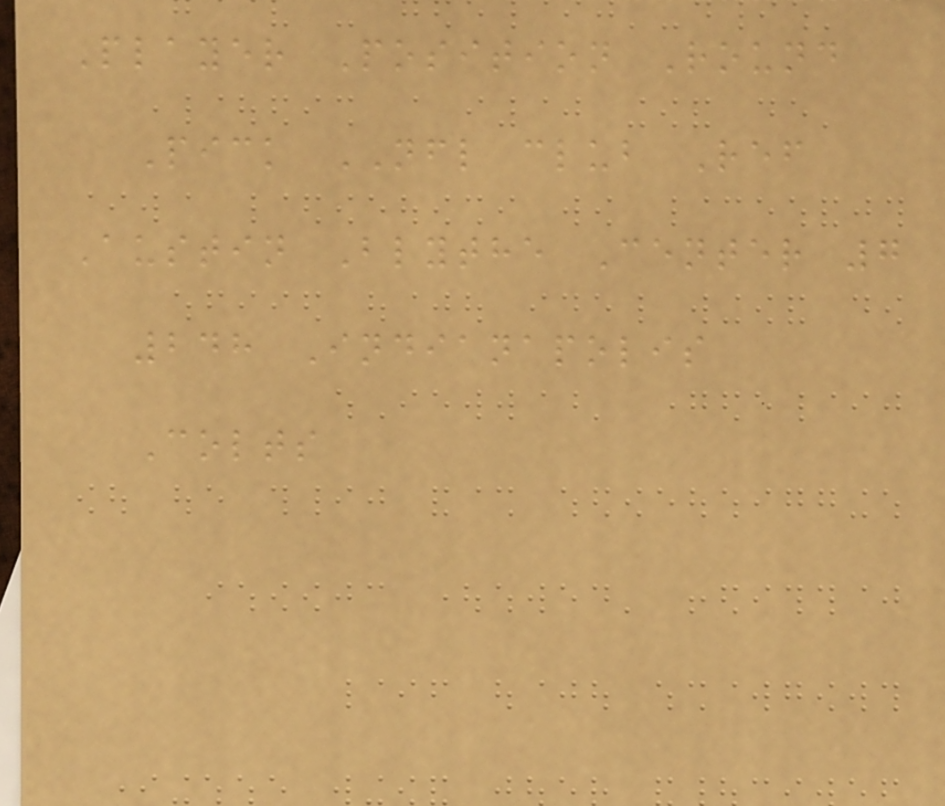Player Position Round
Pick NFL club Ref
Austin Blythe Center 7
248 Indianapolis
Colts
